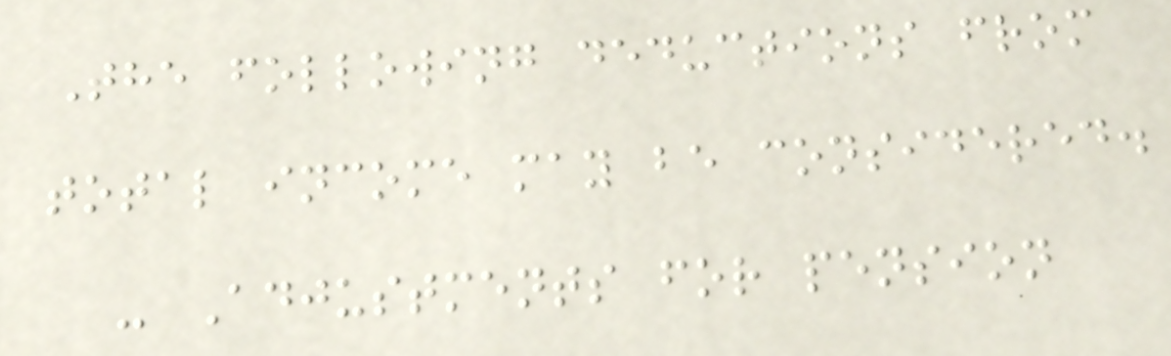The following deductions from
total income may be considered.
- Adjustments for pension
